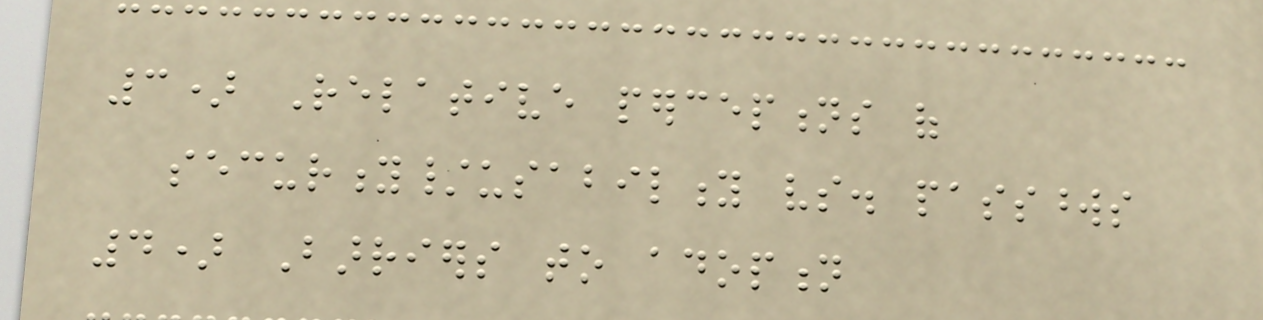3) Relative perceptions of
security/usability vs. passwords
4) Barriers to adoption
